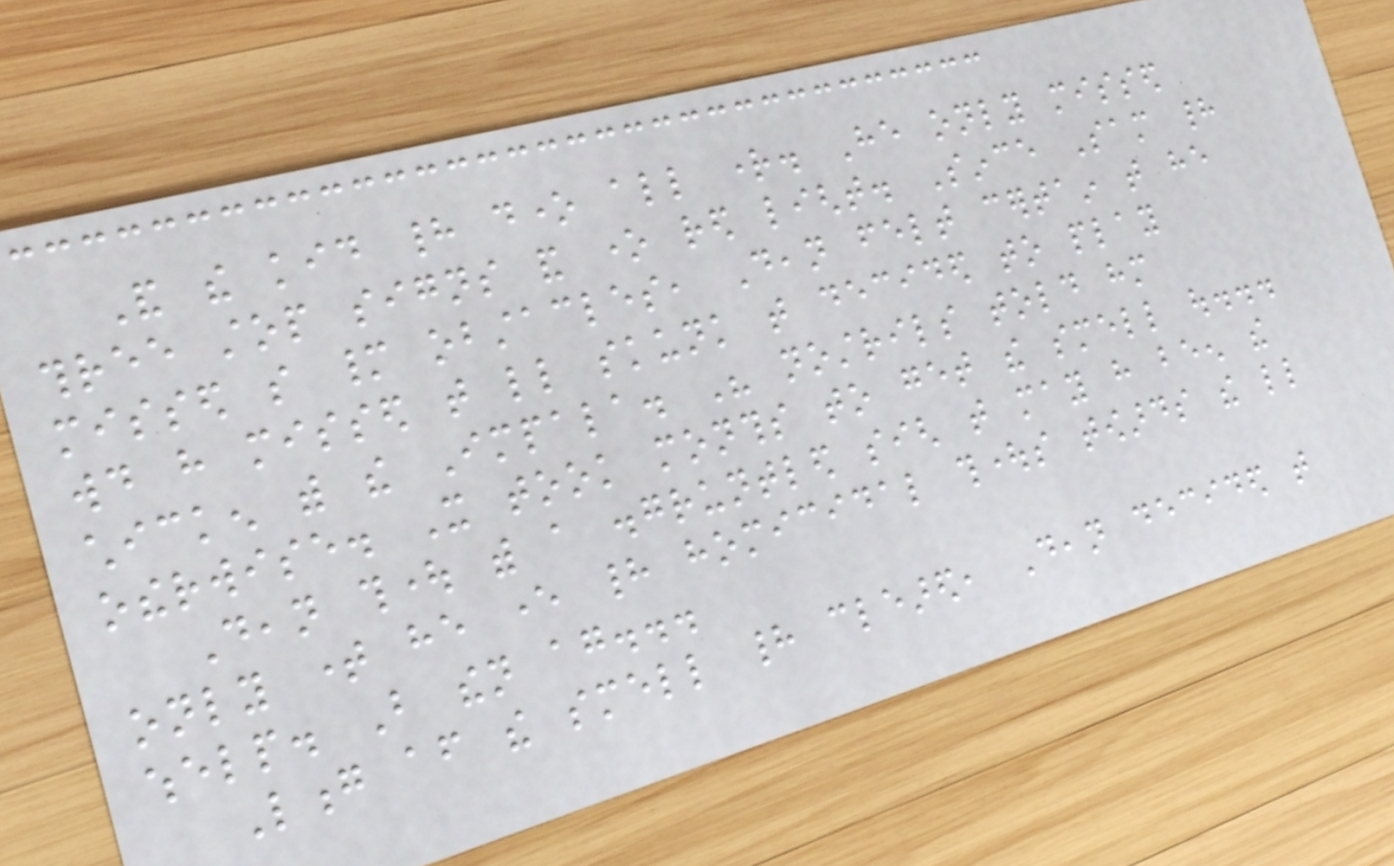And the kid had done all right. He only missed
three stop signs and one red light. Since Sam had
missed so many obstacles, Dean felt certain that he
would have missed that little skunk that decided to play
chicken with the Impala. His nostrils told him
otherwise. It took months to get the smell out...
Dean thought with a disgruntled sigh that may have been the
only time he ever had homicidal thoughts towards the little
whelp. But then again...
Long after the smell had cleared, Dean decided that
